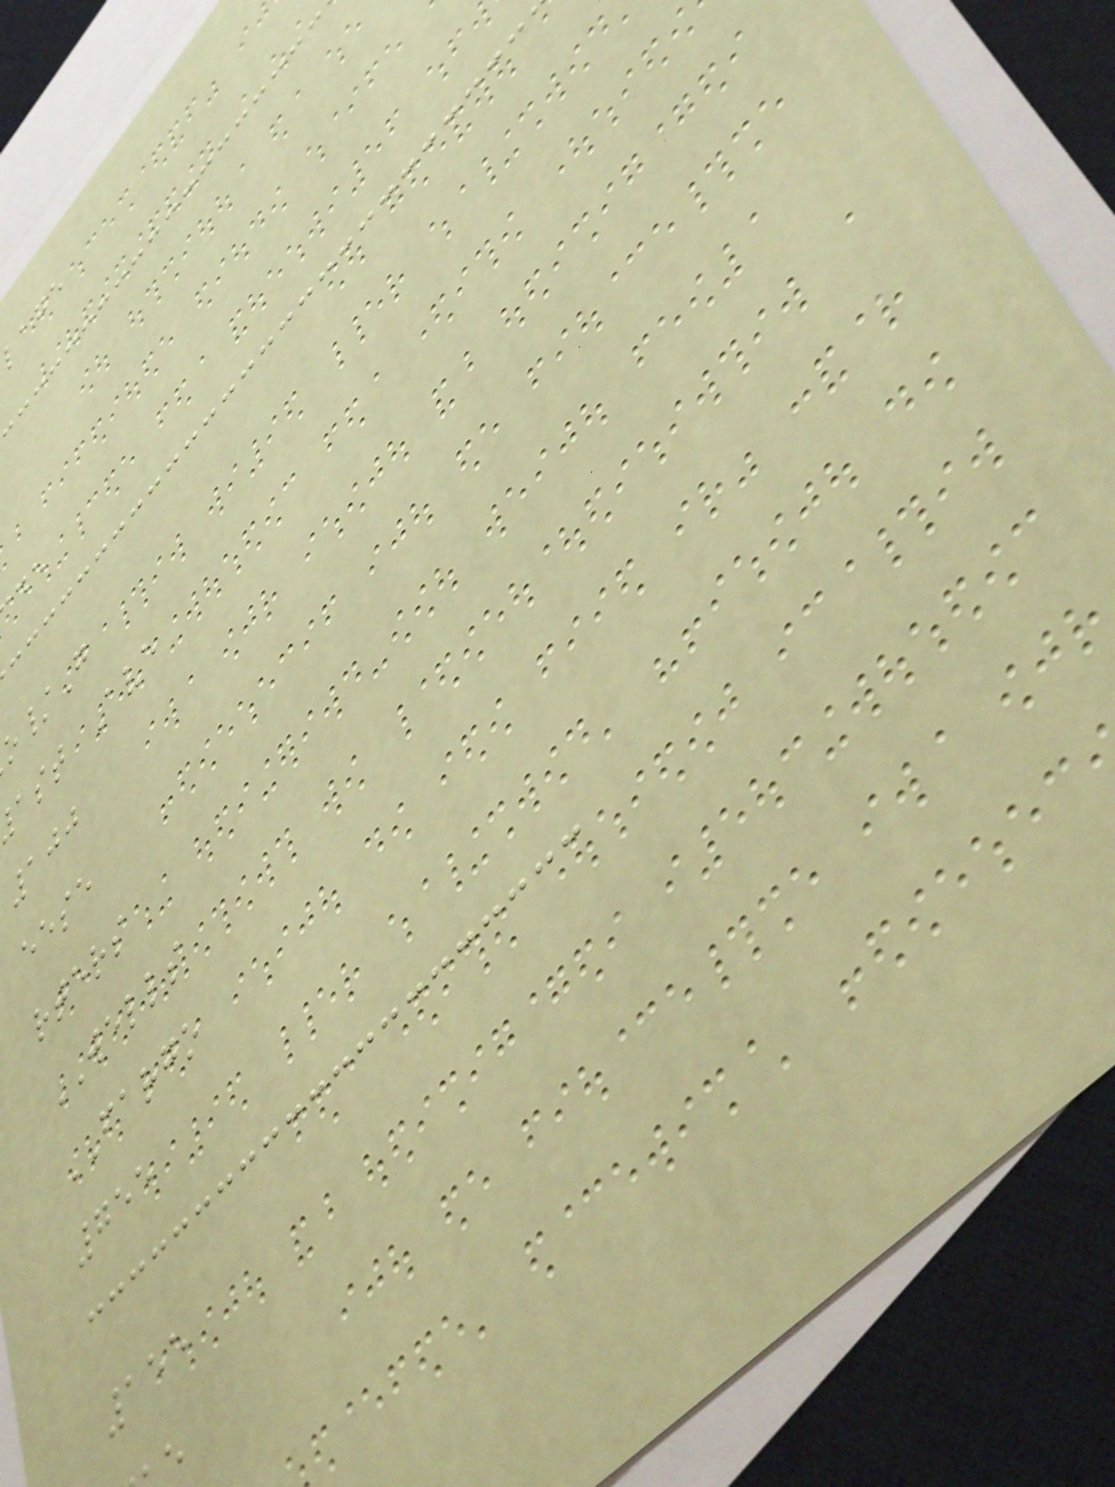lage
/G
ast Ave
100
eese
rters
WELLS
FARGO
755
155
